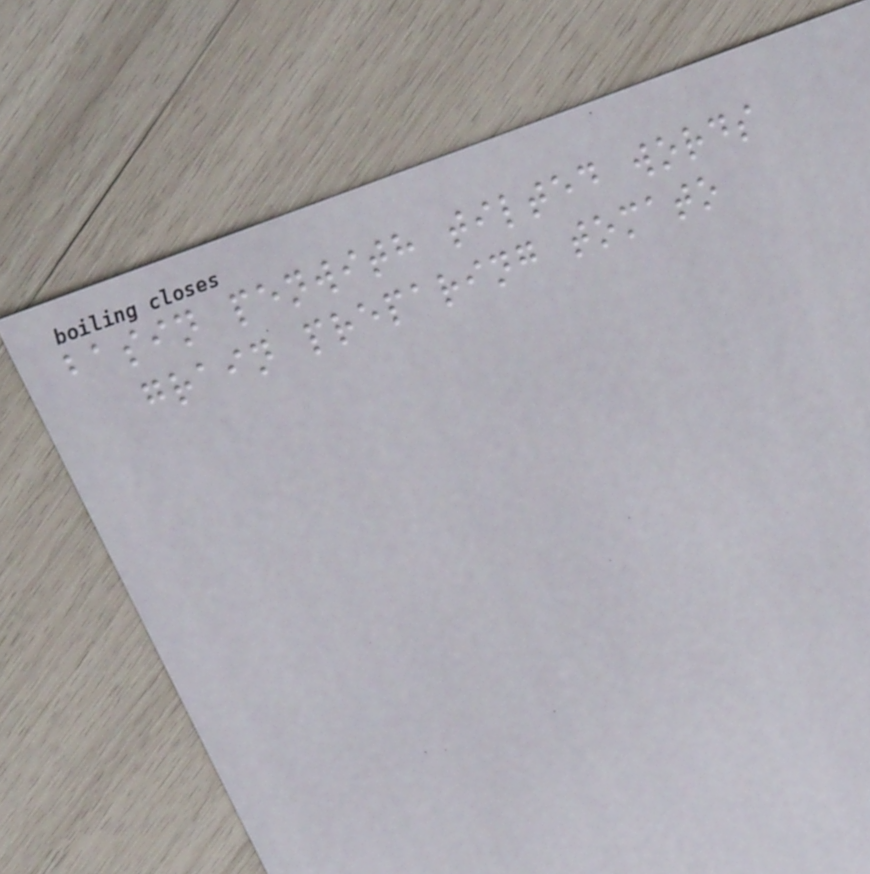basin penwith tilted words
grain preparing tomato
